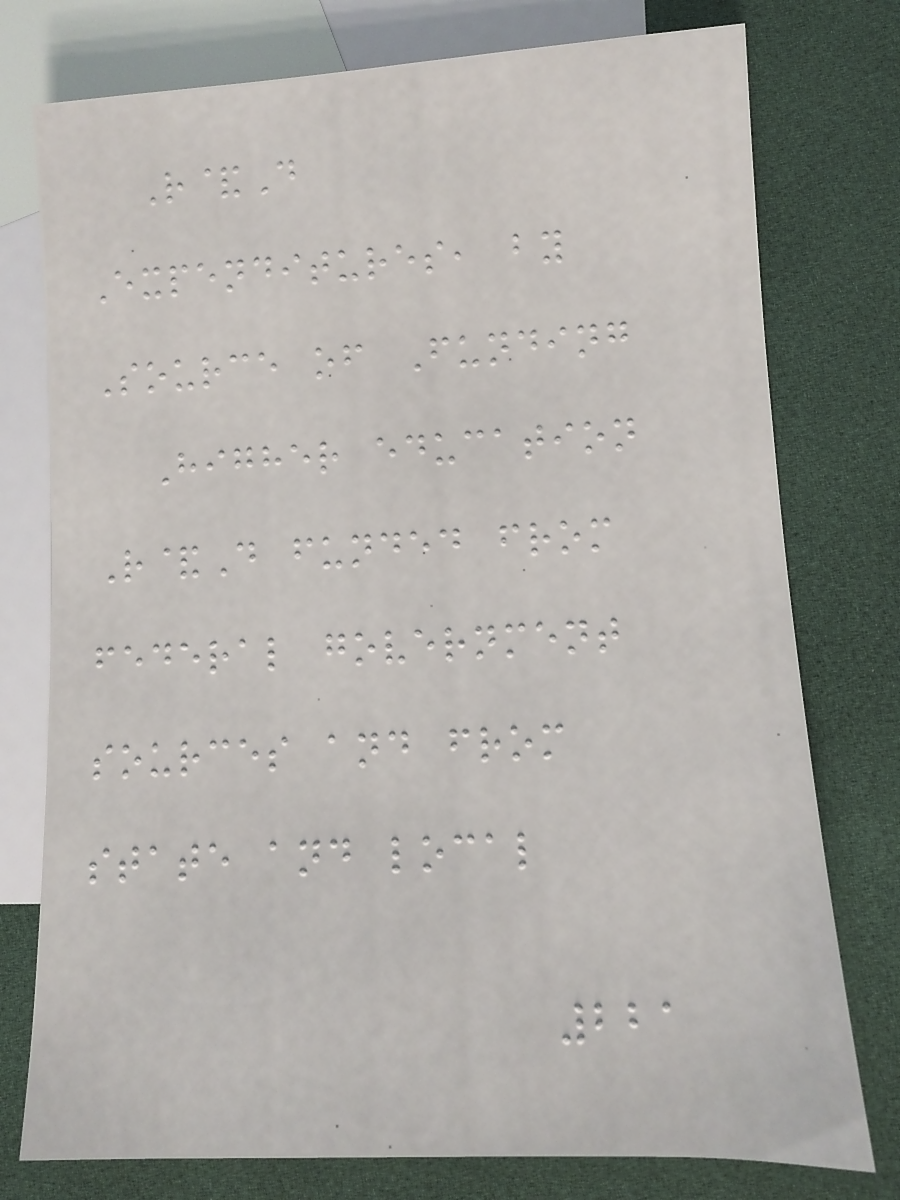R&D
Expenditures, by
Source of Funding
Higher education
R&D funded from
federal government
sources and from
state and local
221
